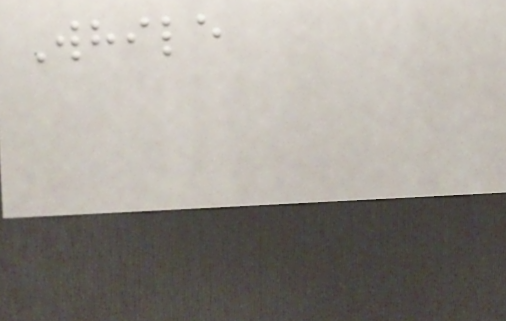While
